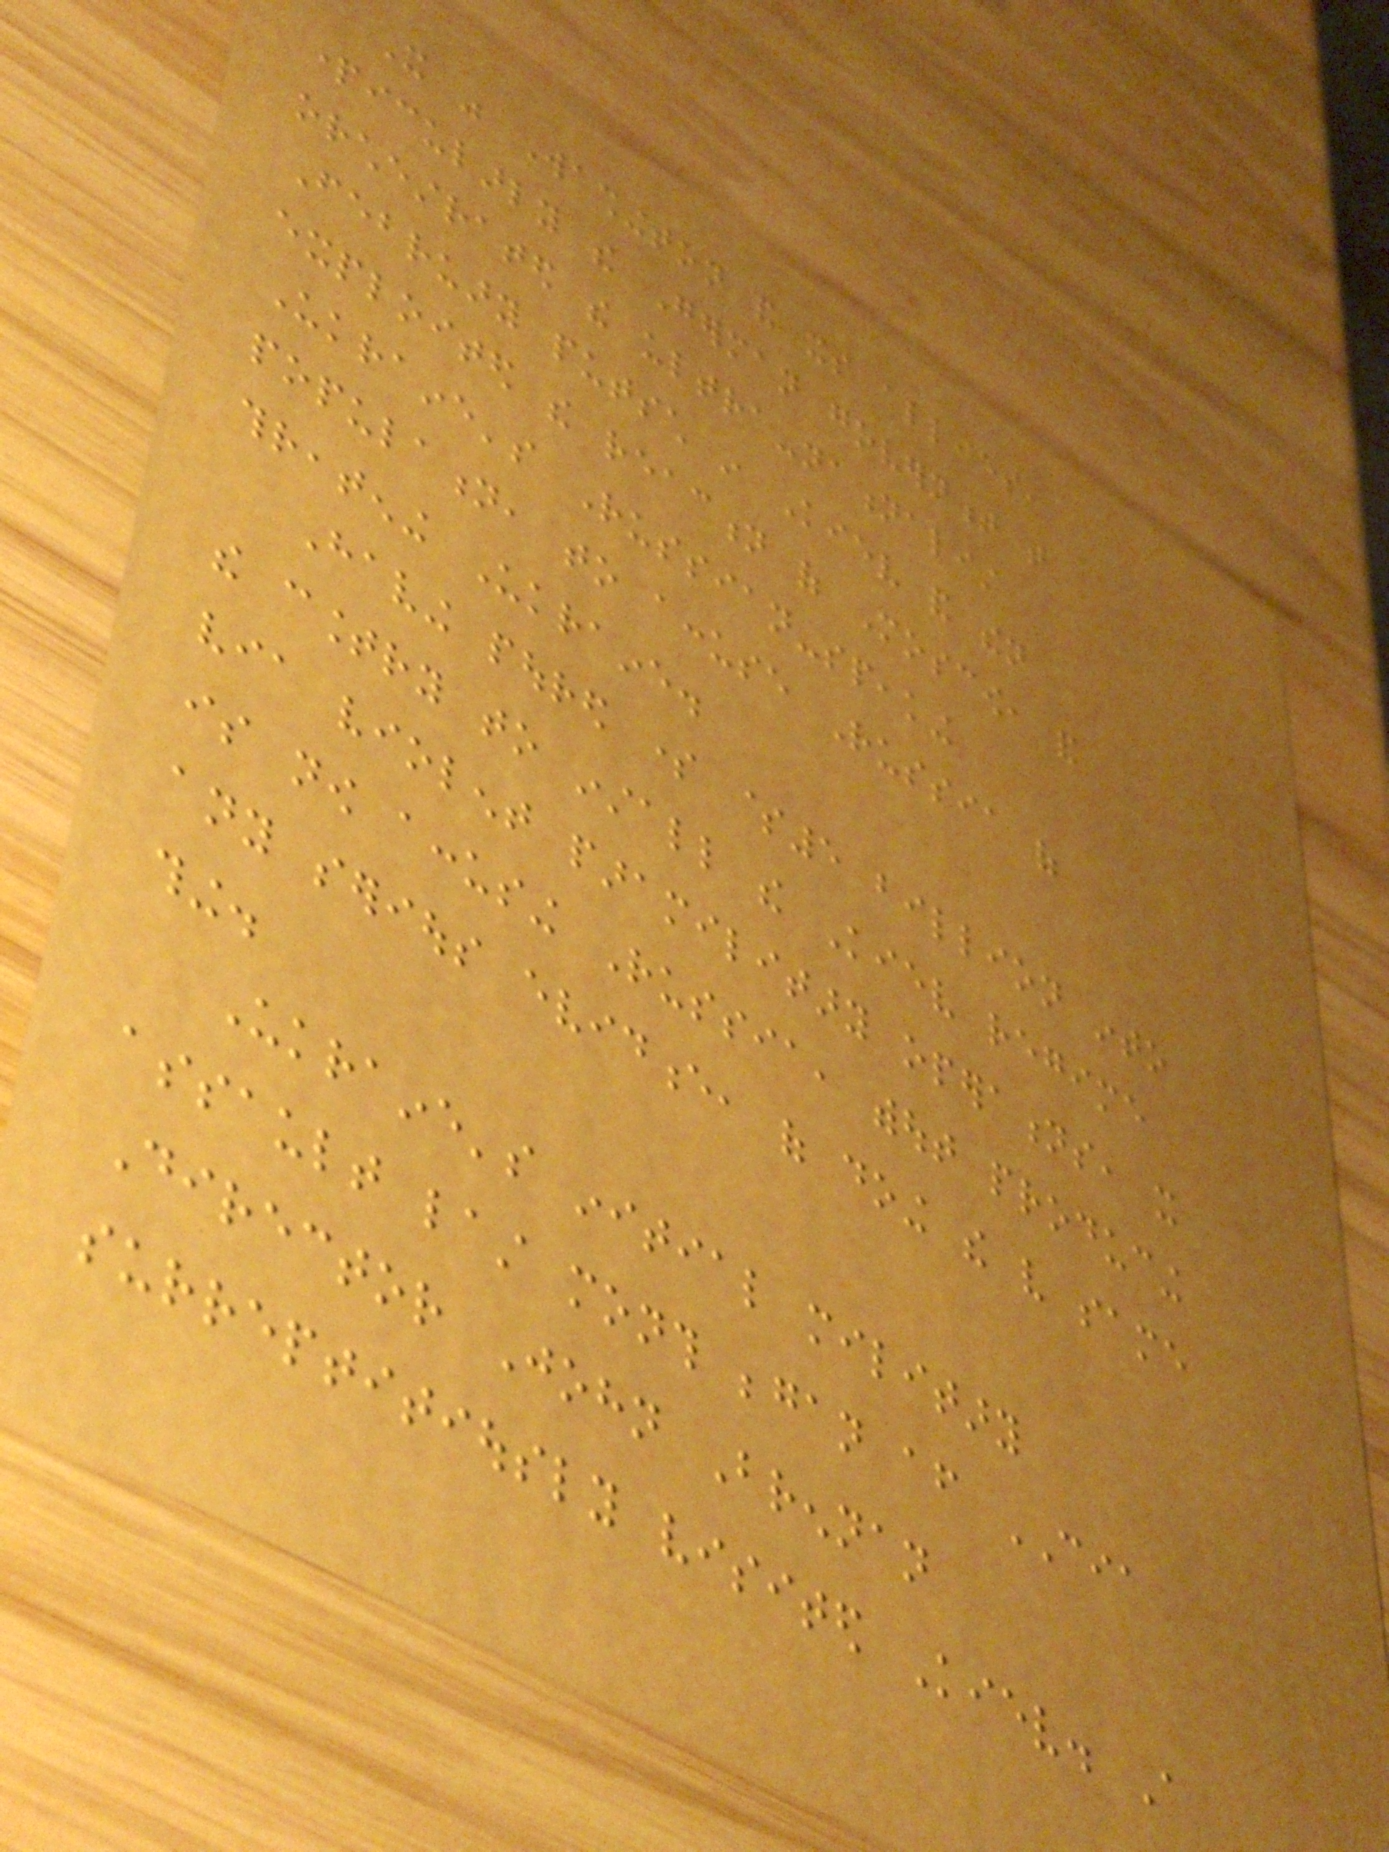It was Washington and its allies,
particularly the German government that
orchestrated the ultra-nationalist
February putsch in Kiev and then
exploited the reaction of Moscow, and
Ukraine's Russian-speaking
population, to accuse Russia of
threatening Ukraine.
Having poured some $5 billion into
the country to install the Kiev regime
via violent paramilitary operations, it
is now accusing Russia, without producing
any serious evidence, of doing the very same
thing.
Ukraine's initial military
assault last month began after CIA
Director John Brennan
surreptitiously visited Kiev. A
